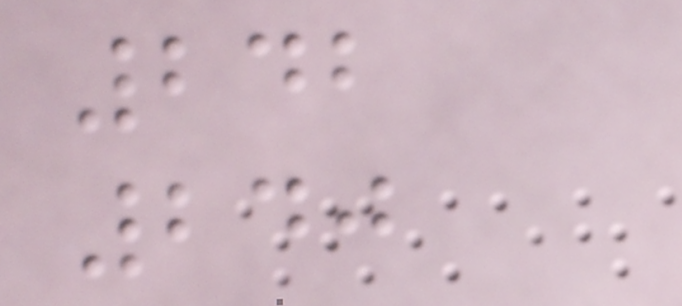242
240
